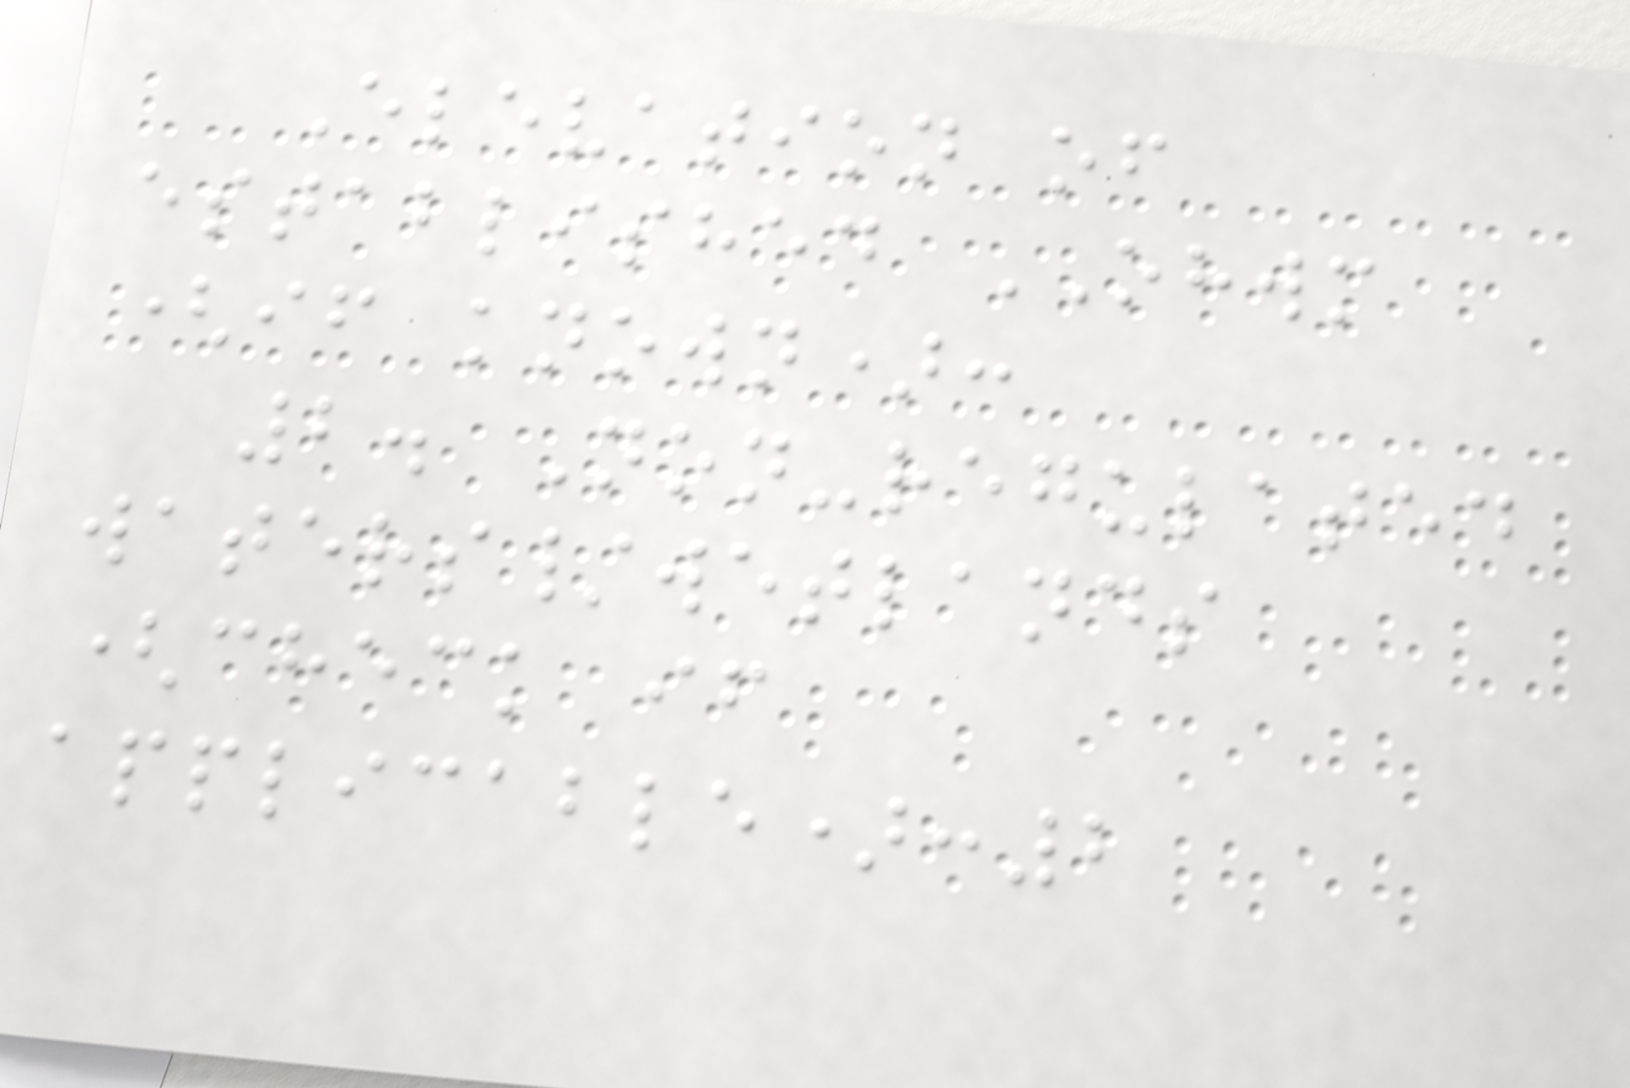Elevation of
established OHWM
(if known):
2. Non-regulated
waters/wetlands
(check if
applicable):2
